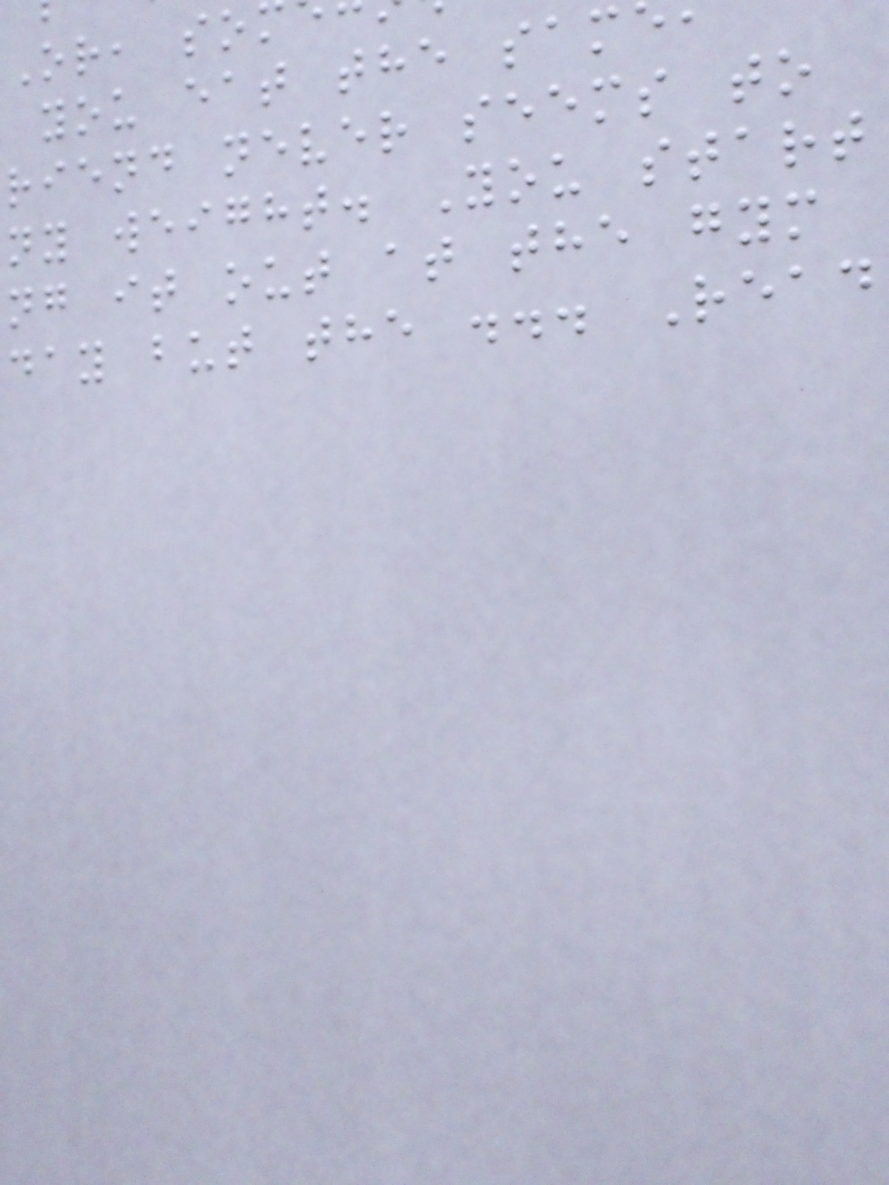Or, so
you eat the sam
riend never seems to
ny weight. You start
ng it out at the gym
day but the ... Read
